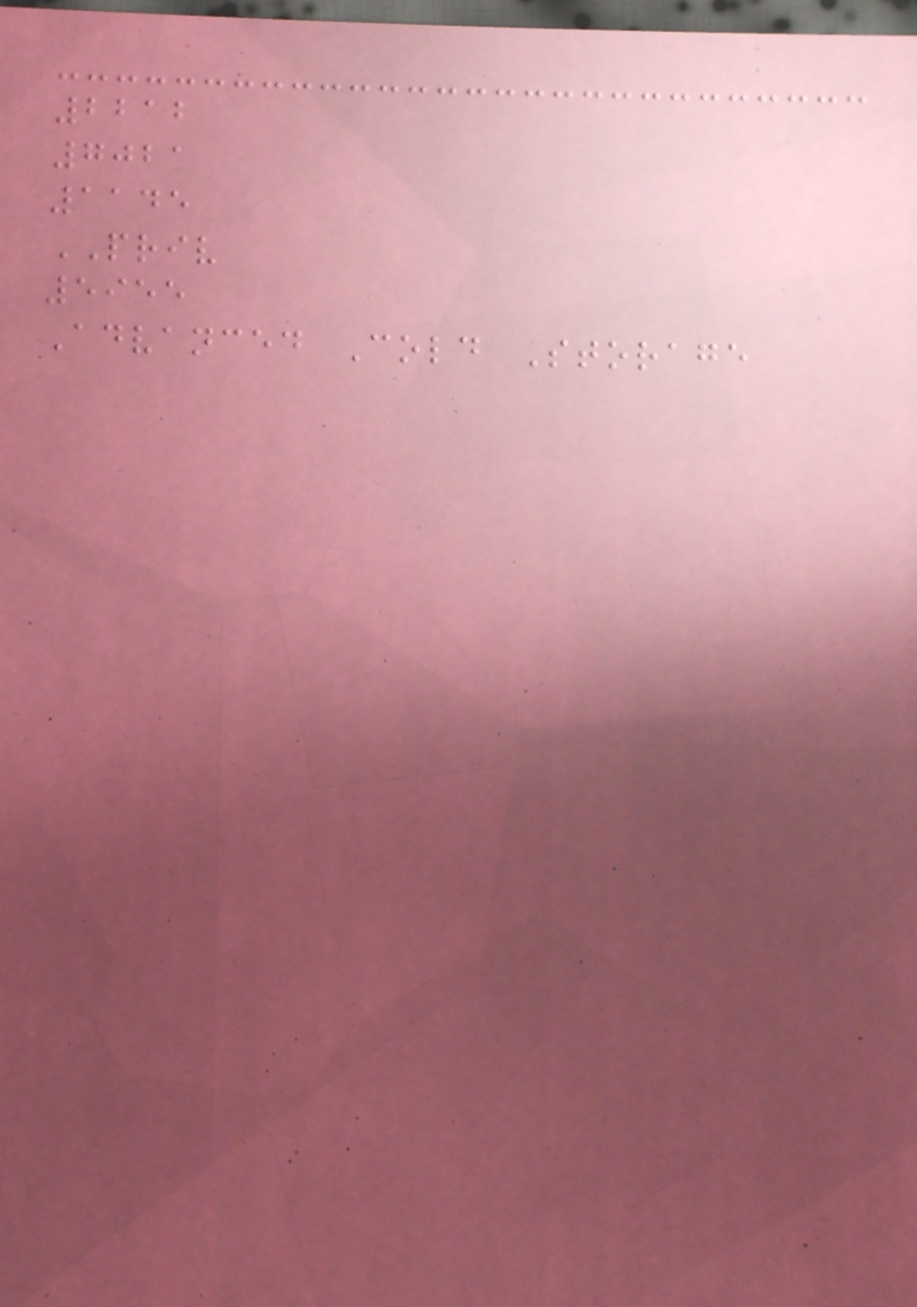2212
7021
1145
PRIV
5955
Advanced Cold Storage
